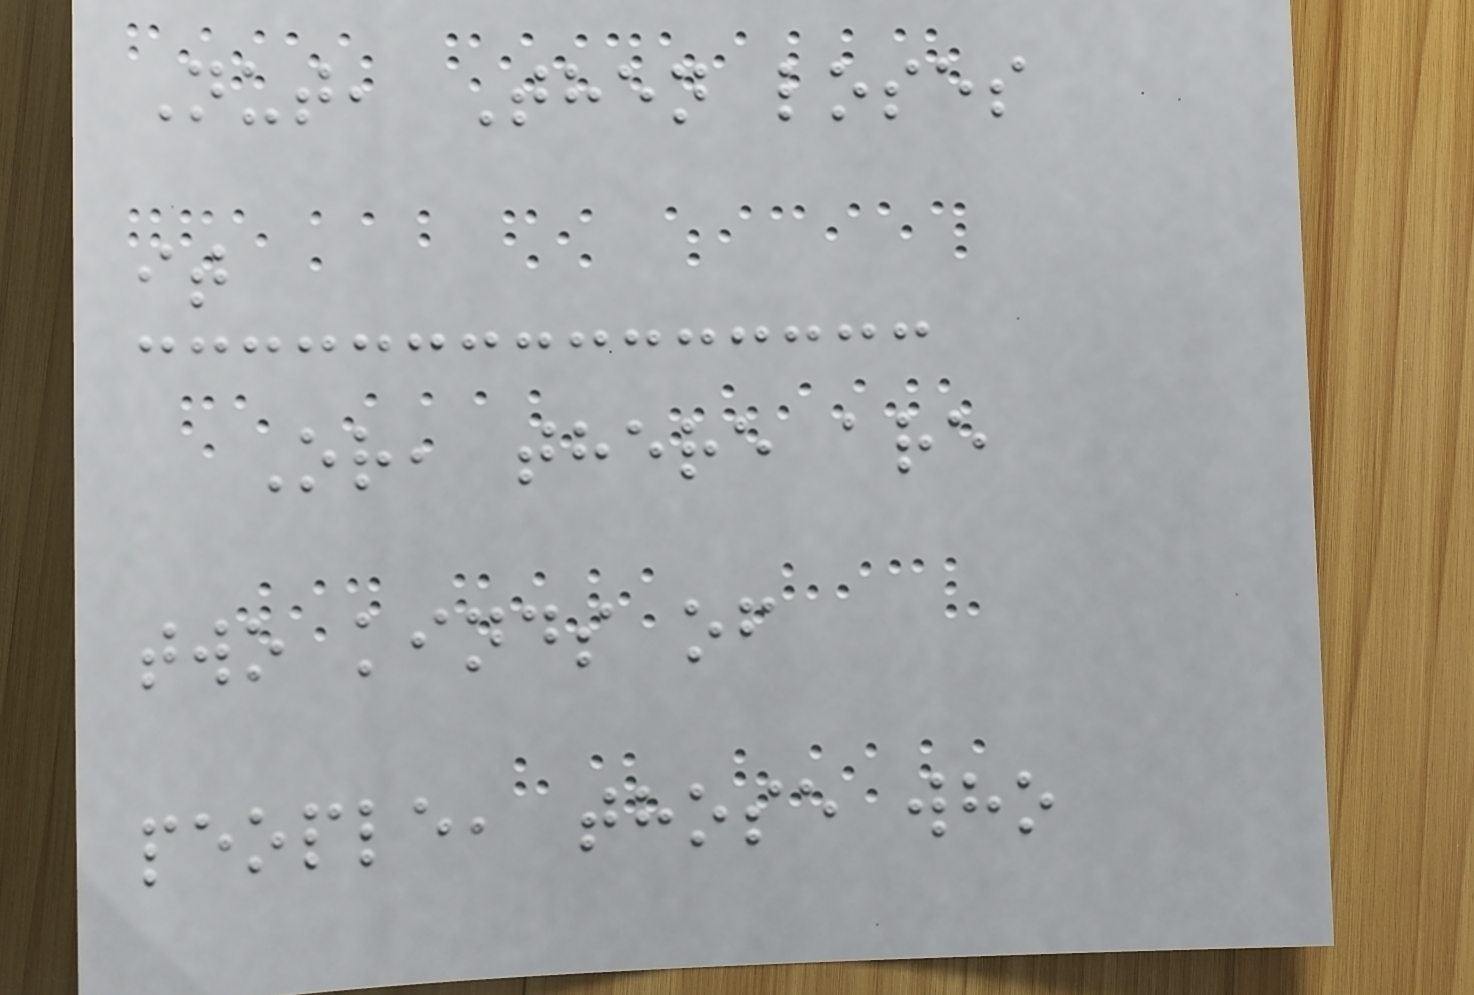Nut, Then loses
it
Or, there are
two kinds of
people, those who
